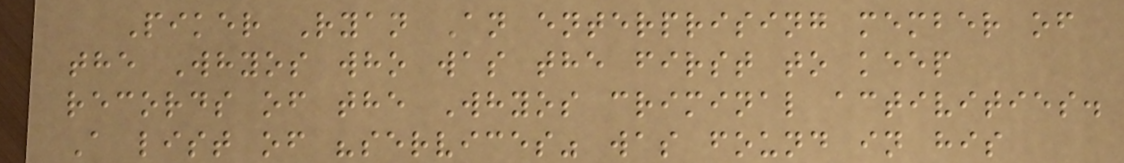Piker Ryan An enterprising member of
the Whyos who was the first to keep
records of the Whyos criminal activities.
A list of "services" was found in his
